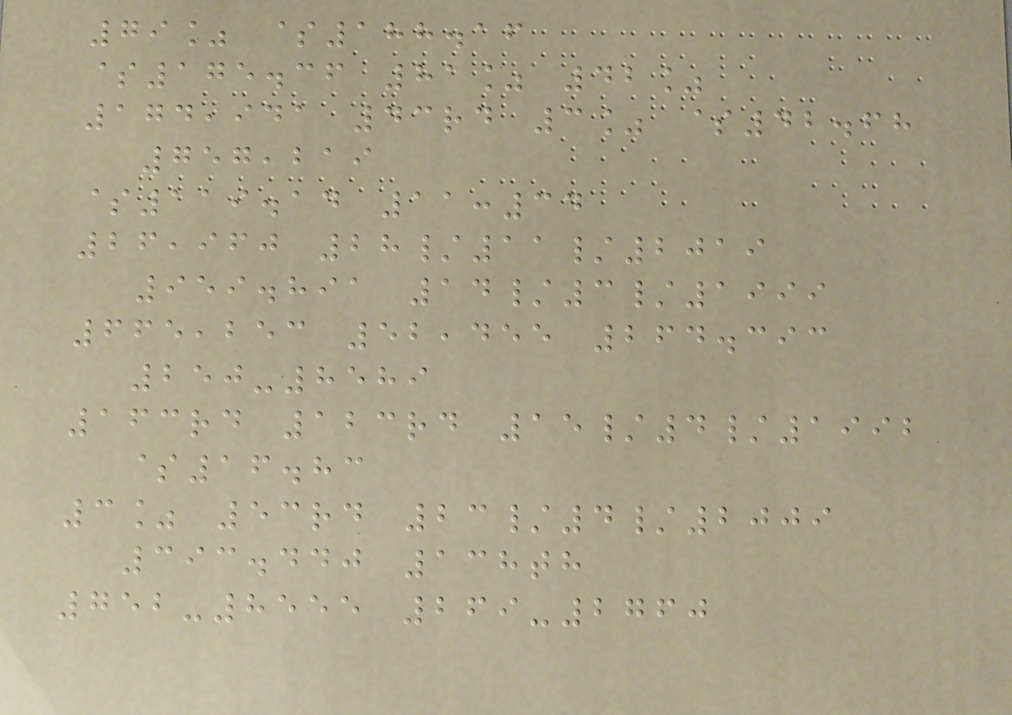79% $188.16
$175.36 81% 42%
174,941 43rd 3% $42.68
757,219
$119.14 11:34
26,960 28/11/2019
959.891 14/3/1999
665,253 52,455 264.393
250-8589
163rd 123rd 15/4/1992
$16.83
3% 53rd 23/4/2009
393.440 138th
752-8555 269-2760
